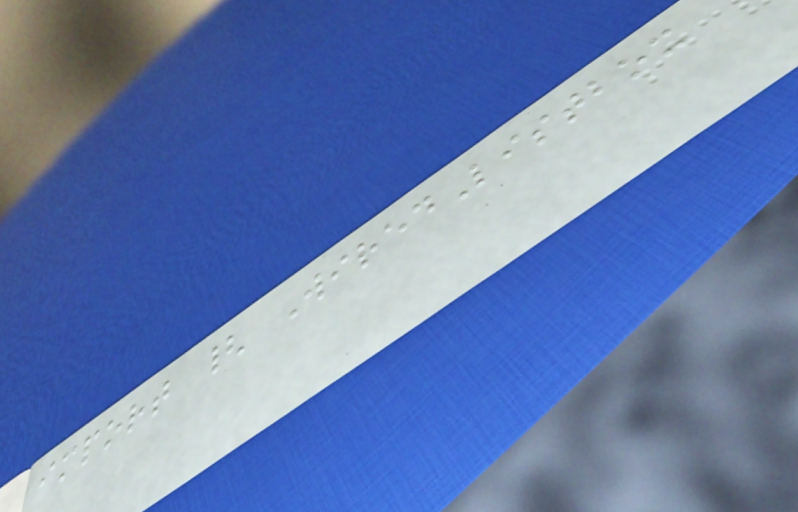import { WiredListbox
